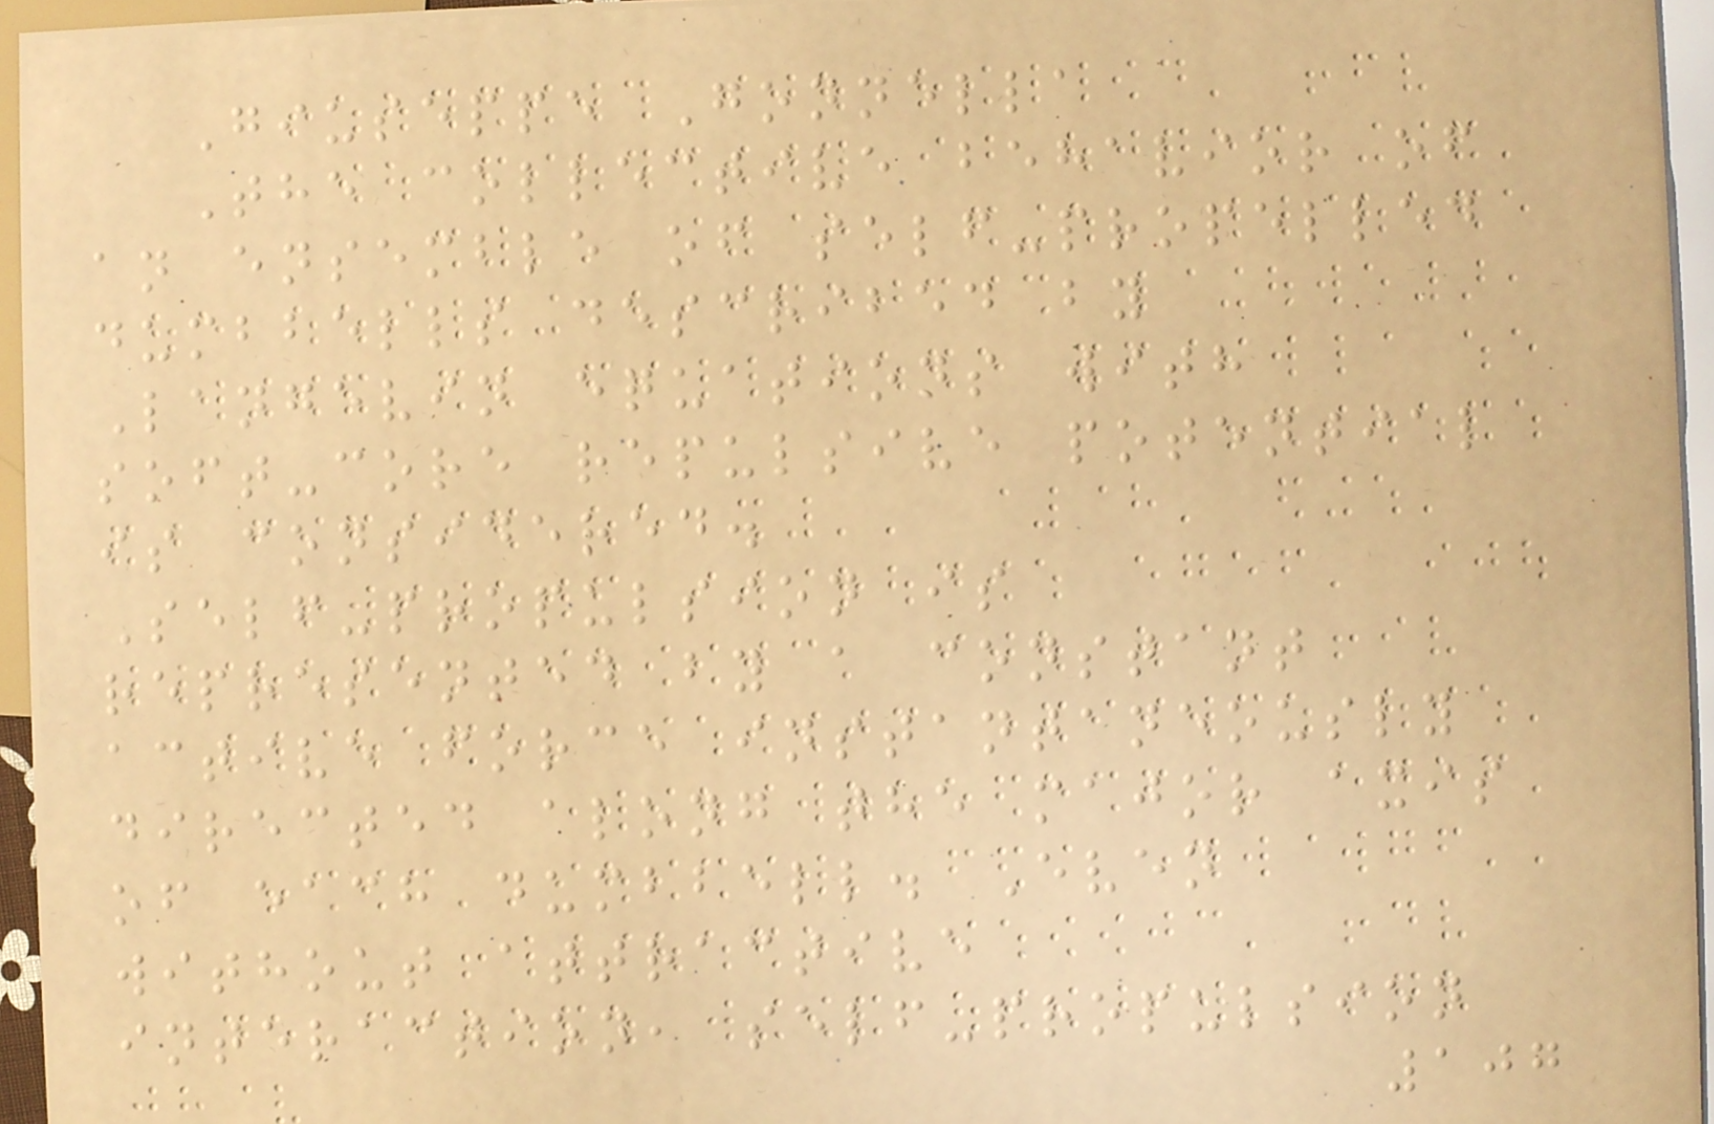Giuseppe Gonnella
The collective behavior of
an ensemble of self-propelled
dumbbells described by
Langevin equations with
soft-core repulsive potential
is considered.
Self-propulsion is
represented by a constant
active force instantaneously
directed along the major axis
of each dumbbell. Even
without attractive
interaction, self-propulsion
107
